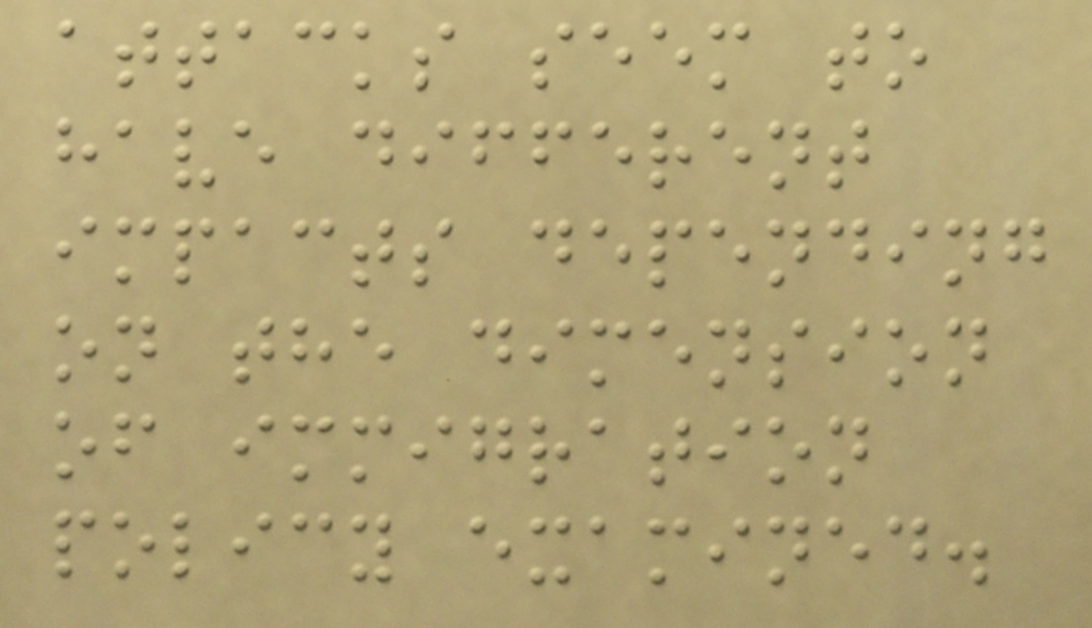attacks seem to
have different
impacts depending
on the dimension
of immigration
policy examined.
